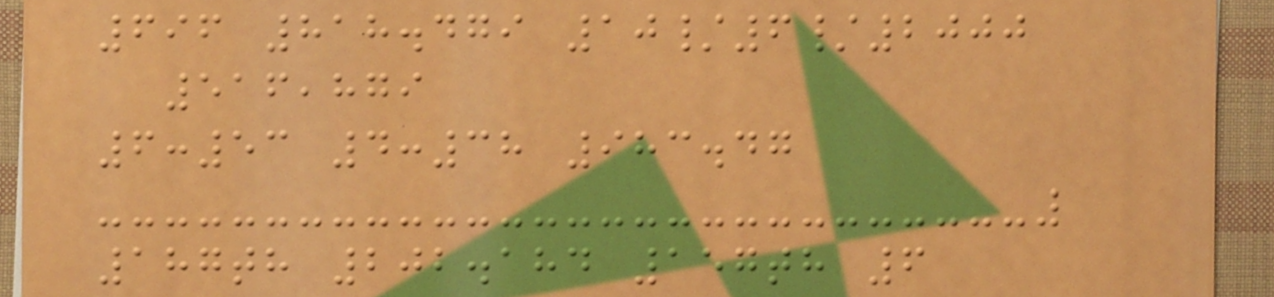696 818.479 10/6/2000
516,879
6:53 4:38 983.47
187th 202.184 157th 6
